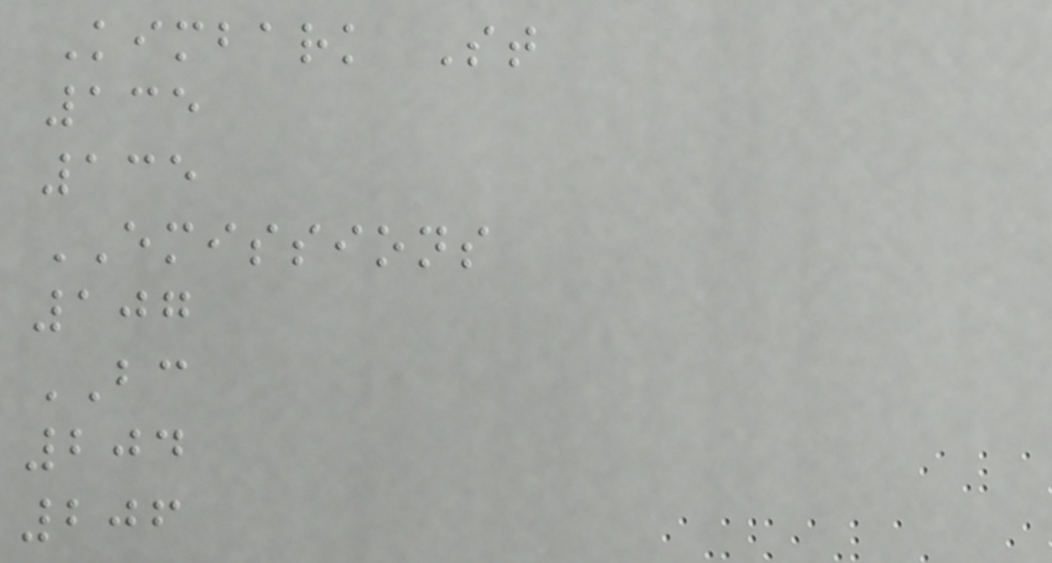Kimbark St
135
135
EMISSIONS
107
BC
204
206
